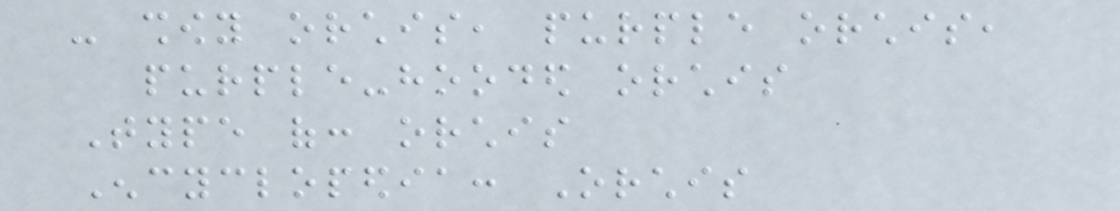- showy orchis, purple orchis,
purple-hooded orchis
Type of: orchis
Encyclopedia: Orchis
